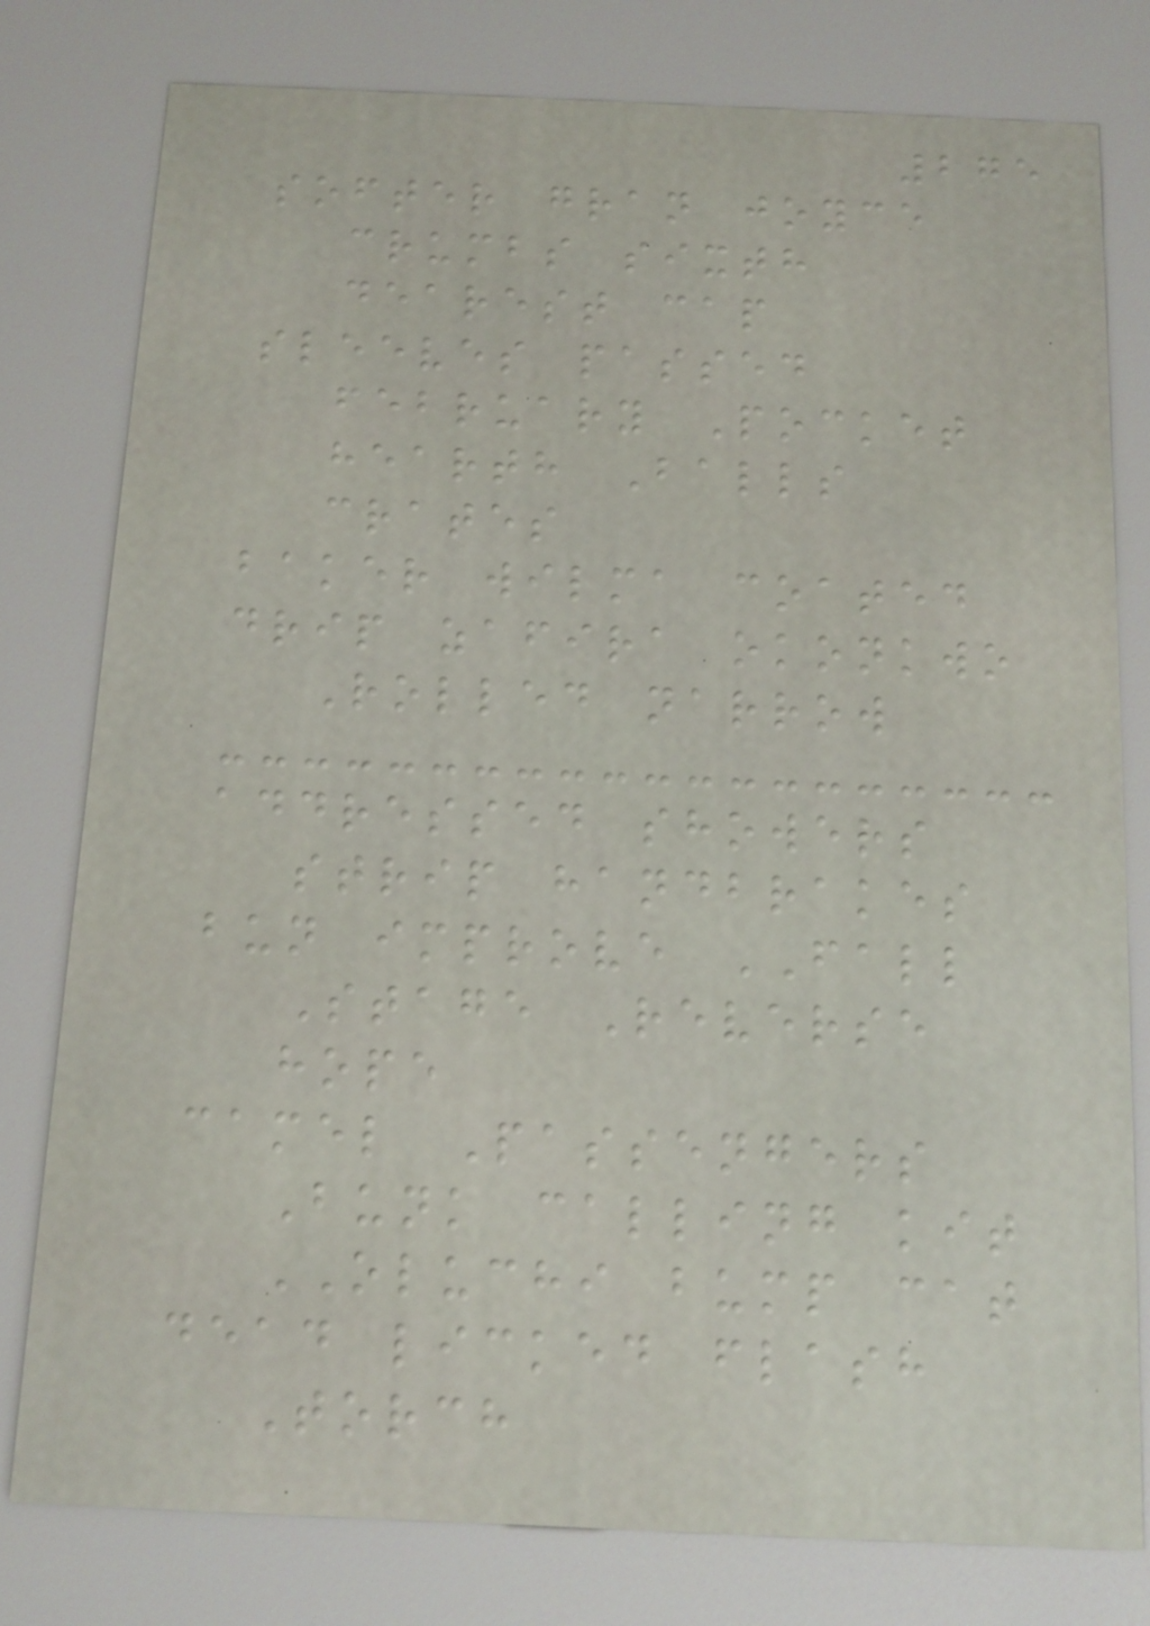275
softer gran joyce
crumbs sixth
dearest cap
sleeves passed
february Pocket
hearth Balls
crates
baker wilma coated
drip zafira okonkwo
Rolled narrow
addressed showers
strip handbrakes
bun improve FALL
Stage Reverse
hope
camel Passengers
Bunk calling kit
OLUCHI bump cat
dead licked flash
Torch
